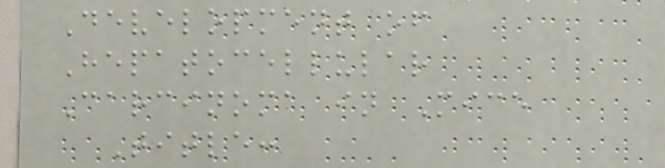Development of
Hepatocellular
Carcinoma in Mice
Title:
